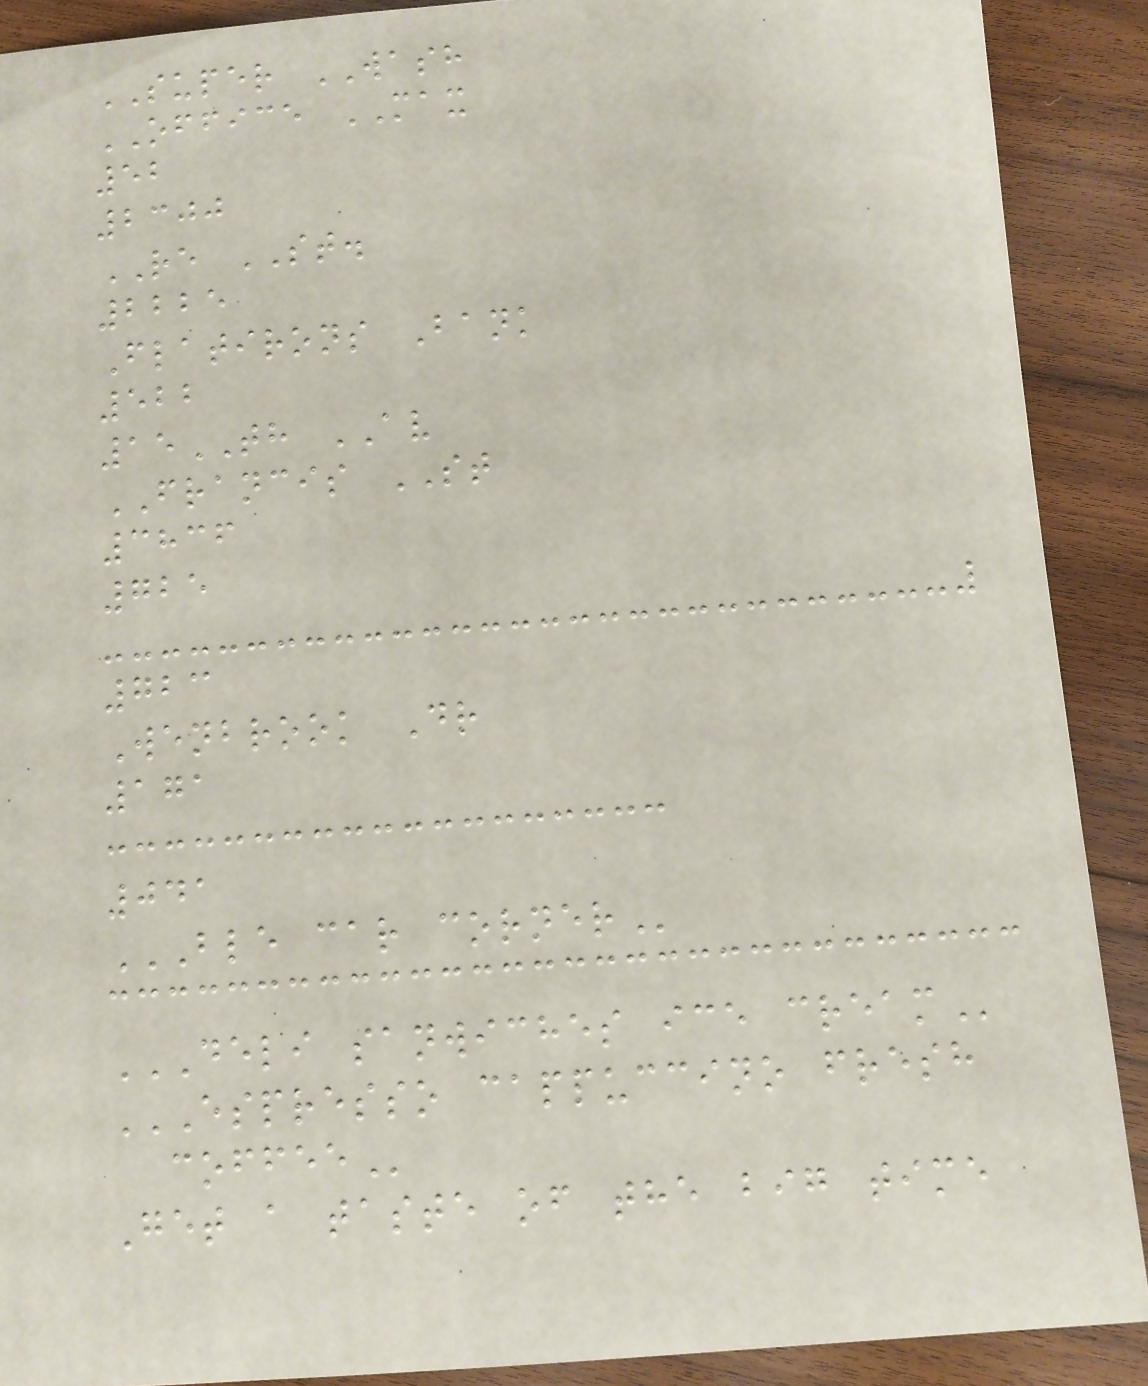SUPER WASH
OFFICE MAX
52
2300
RE ST.
2225
Flatirons Bank
522
15TH AV
FRANCIS ST
3836
725
723
Wenbrook Dr
171
041
BLE CAR CORNER
DELI SANWICHES ICE CREAM
ESPRESSO CAPPUCCINO FRESH
COFFEE
Get a taste of the big time
